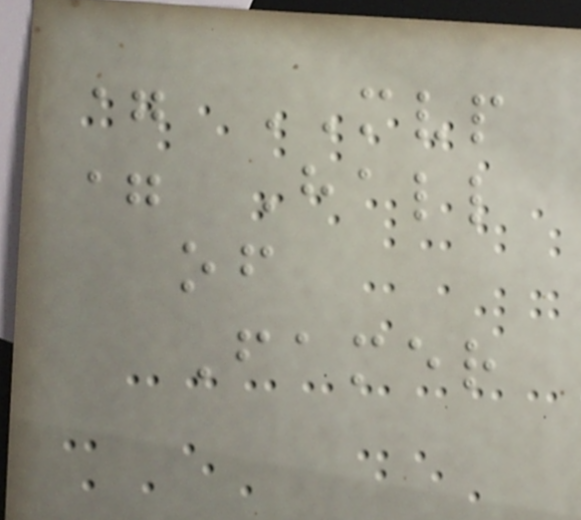= MVP
= Hall
of
Famer
